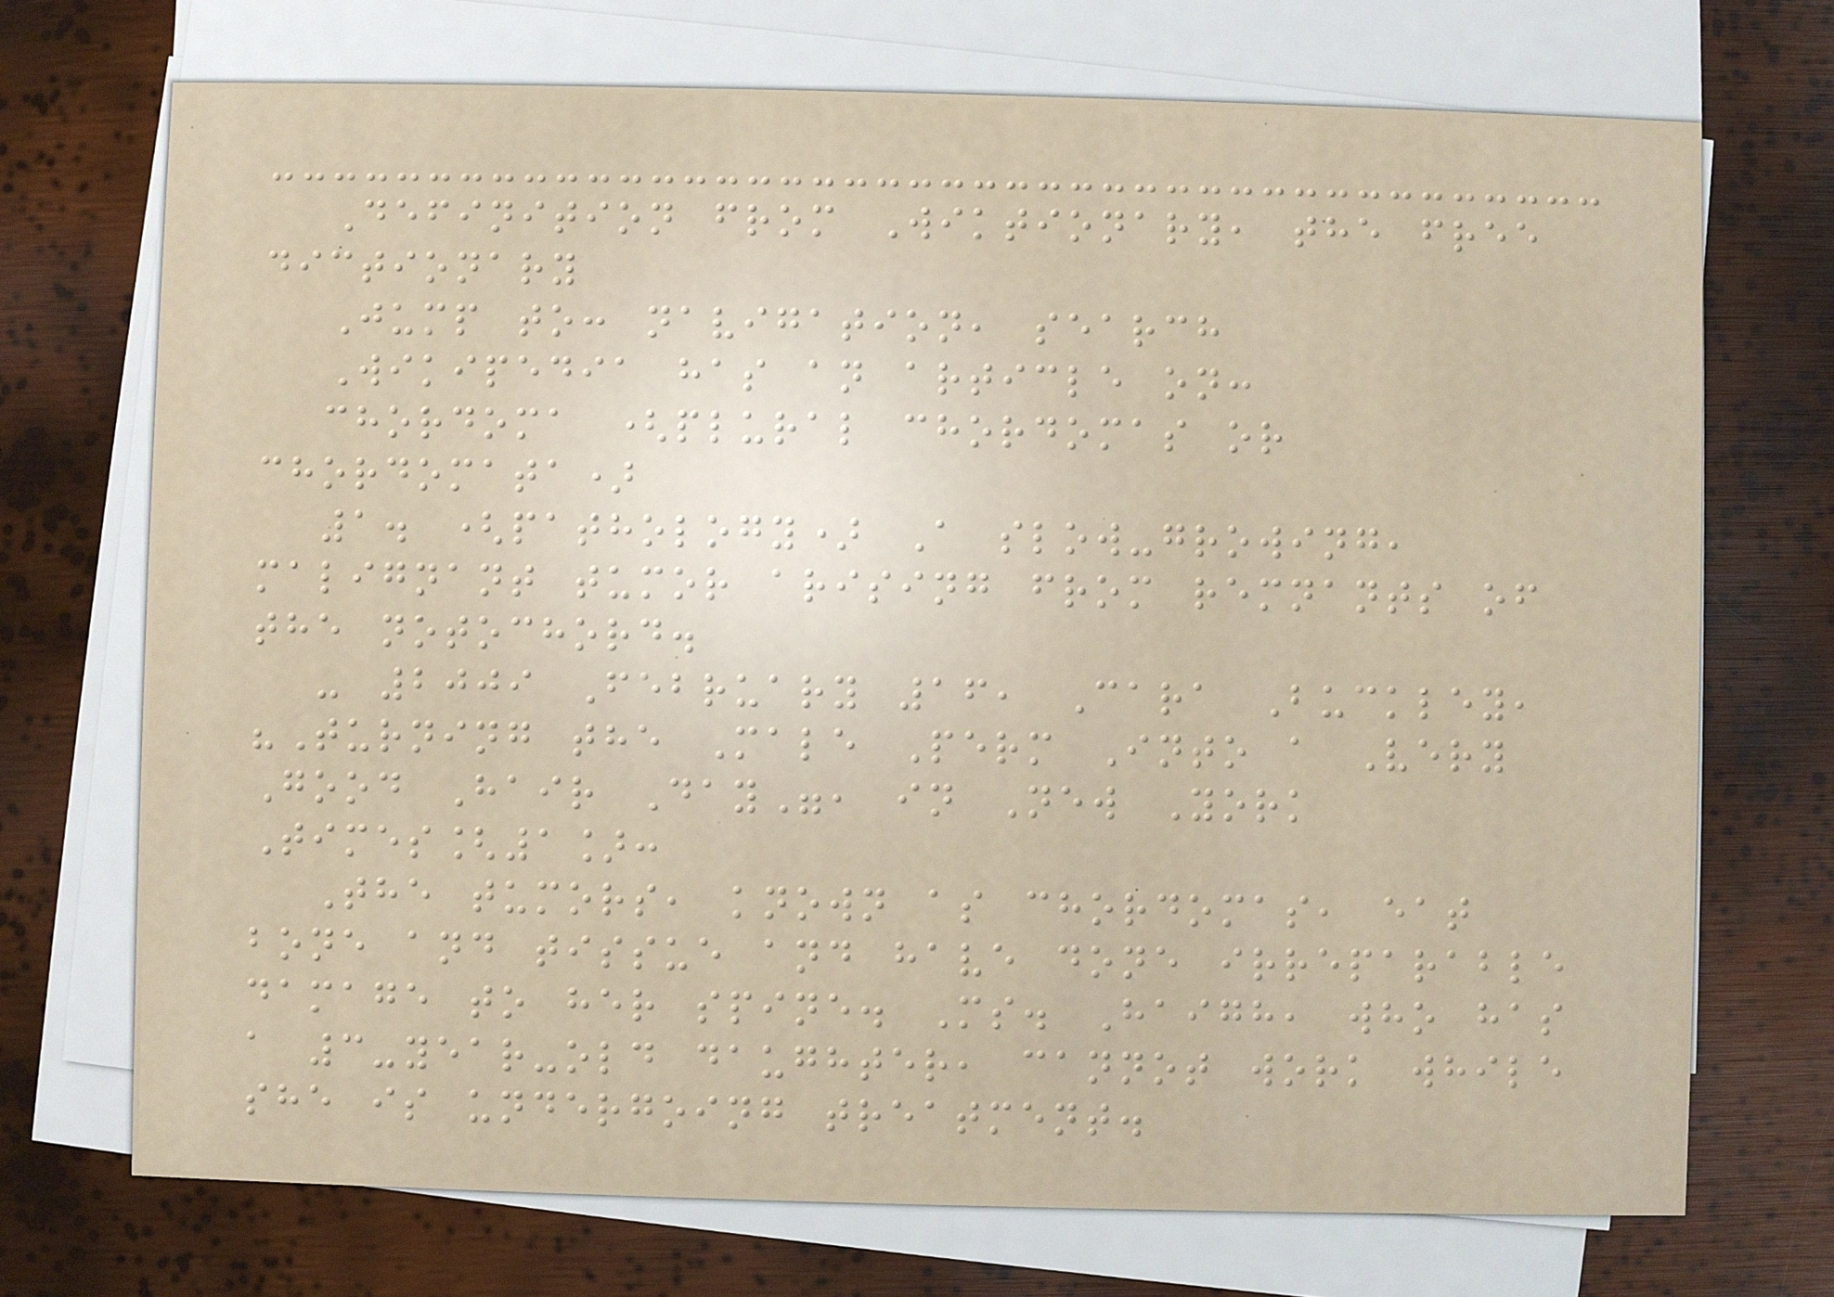Definition from Wiktionary, the free
dictionary
Jump to: navigation, search
Wikipedia has an article on:
chordoma (plural chordomas or
chordomata)
1. (pathology) A slow-growing,
malignant tumor arising from remnants of
the notochord.
- 2009 February 16, Cara Buckley,
"Turning the Male Perm Into a Very
Good Hair Day", in New York
Times[1]:
The tumors, known as chordomas, eat
bone and tissue and have done irreparable
damage to her spine. Ms. Haigh, who has
a 3-year-old daughter, cannot work while
she is undergoing treatment.
